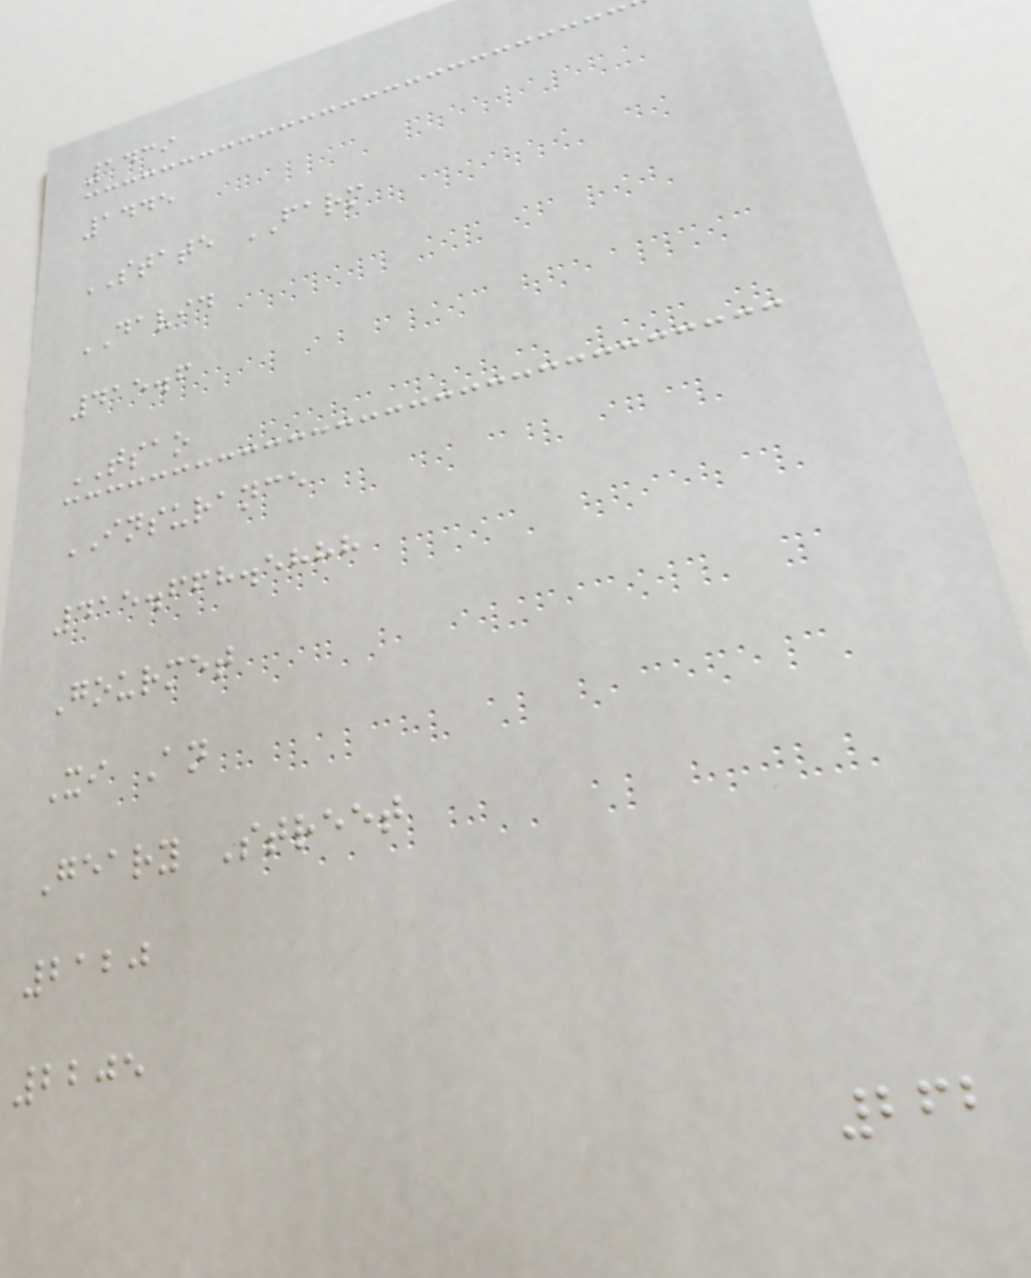1439
1445
STATE FARM
DAVID
415.6
TSAO
INSURANCE
415.668.5888
Gourmet
Xi An
Geary Street
2120
2205
262
